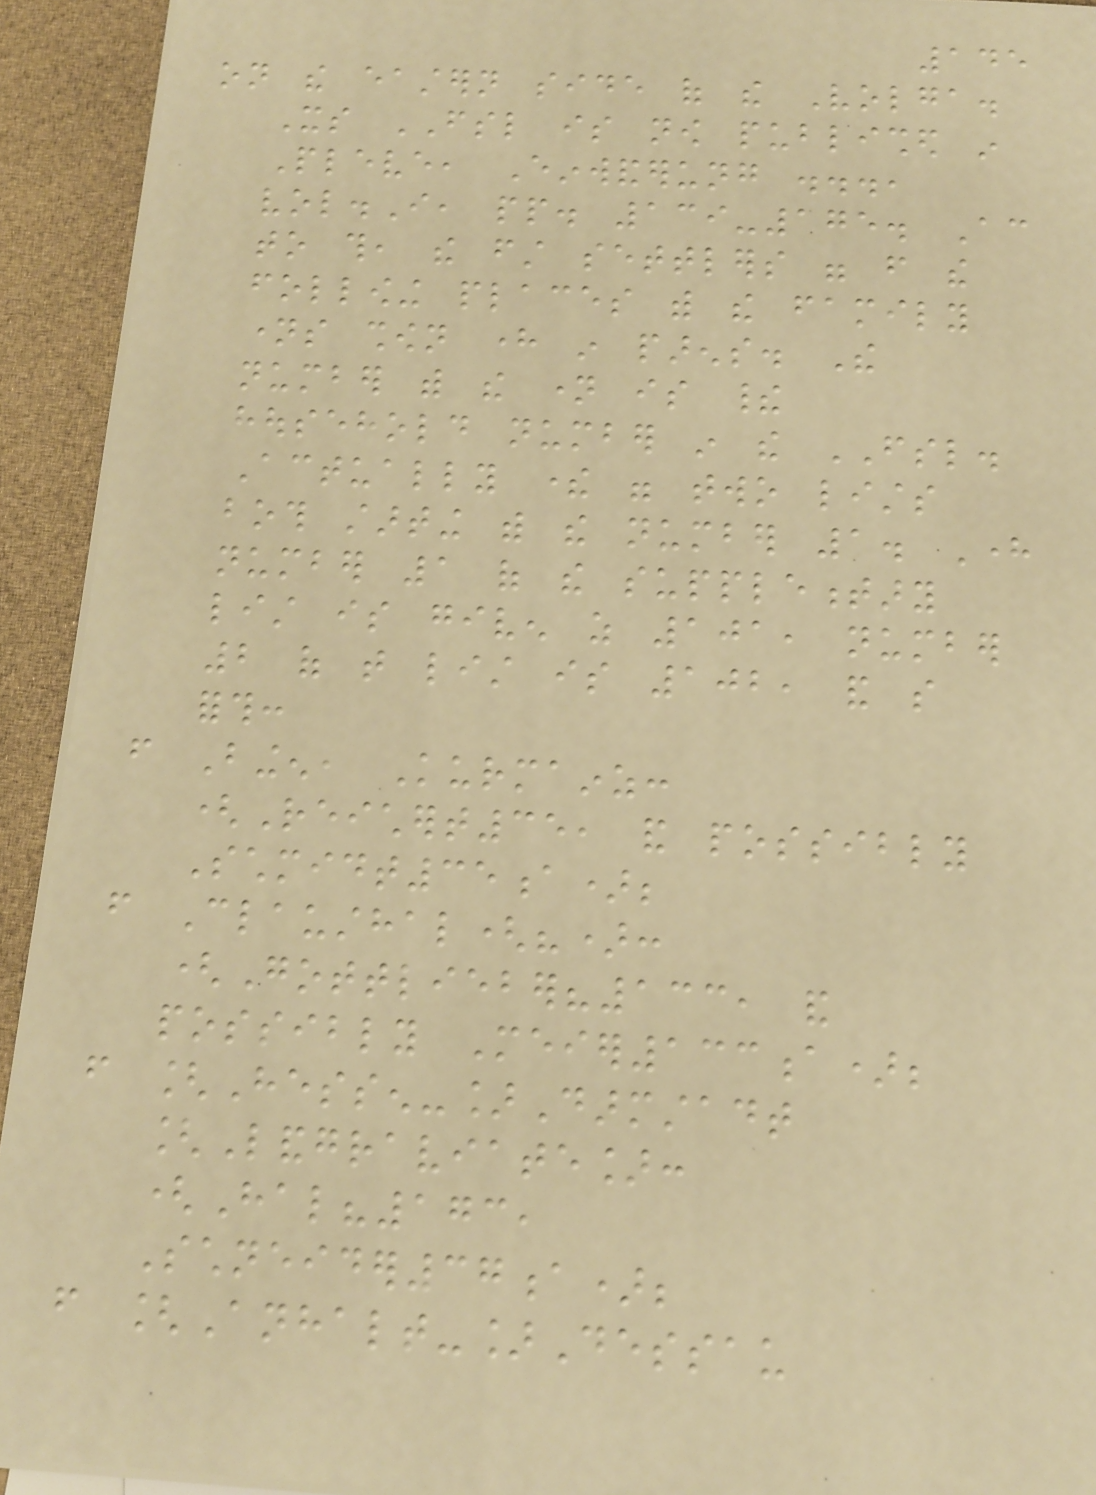145
on the eastern side of the Volga.
Its FSL is now published in
Pleve, Einwanderung ...,
vol.I, pp. 139-175. According
to this, the first settlers were from the
following places with the family
names shown here in parens. The
number with the name is their
household number in the FSL.
Actually there were two lists
both starting with the number 1. Here
number 1 of the supplementary
list is given as 101, number
2 of that list is 102, and so
forth:
from Bingen, Kurmainz:
(Reichert35, and possibly
Schmidt35a);
from Clausthal(?):
(Gottlieber?133, and
possibly Meier133a);
from [Hessen-]Darmstadt
[Landgraviate]:
(Hal?173,
Schneider37a);
from [Anhalt-]Dessau
